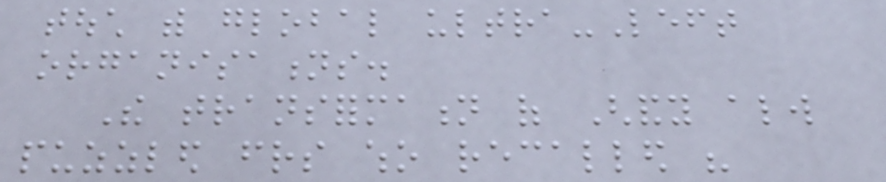touch with global ultra-Left
organisations.
The transformation of Ghandy always
puzzled friends who recalled his
